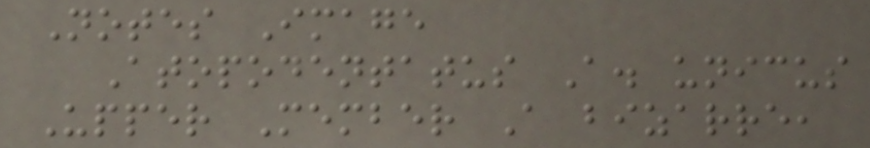Notes Image
Atopodentatus A. unicus
Upper Member A bizarre,
